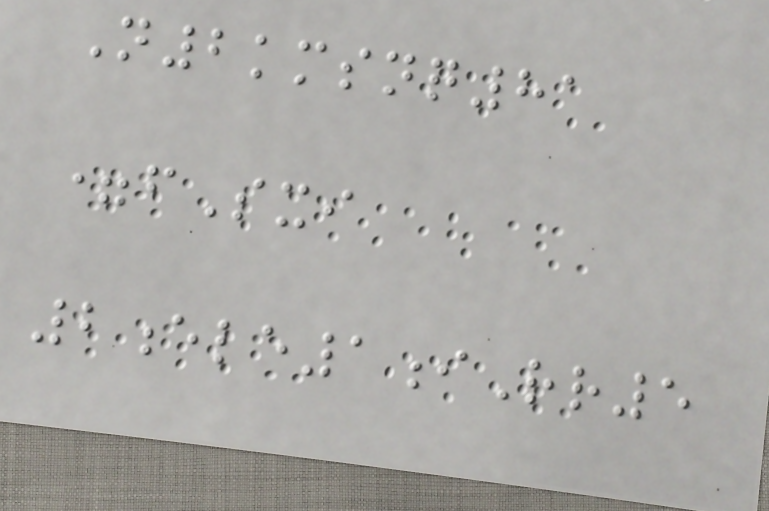N2kmsnq81
=fSxi
2ele1iRr5
